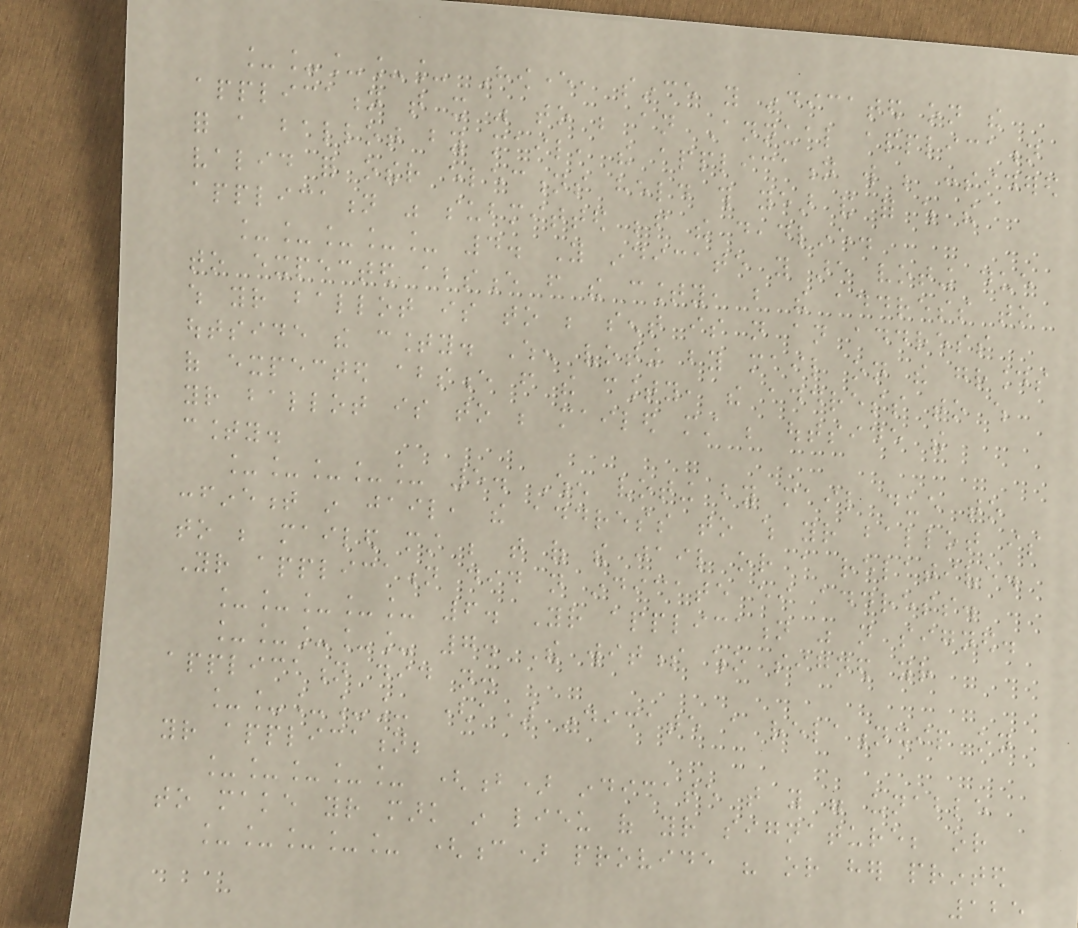_____ However, since you indicated on the
application that it was to be an Annual application
for a ballot by mail, the application will be considered
valid for other elections held this year and for which the
application was submitted before the deadline.
_____ 4. You indicate you are voting due
to expected absence from the county, but the address to
which your ballot is to be sent is not an address
outside the county. When voting by mail on the grounds
of expected absence from the county, the address to which
your ballot is to be mailed must be outside the
county.
_____ 5. When voting by mail due to
confinement in jail, the address to which your ballot is
to be mailed must be that of the jail or a relative.
Your application did not indicate either address.
_____ 6. Your application was not signed.
_____ 7. The witness who signed your
application did not:
_____ (a) indicate a relationship on
your application;
_____ (b) indicate that you were unable
to make your mark in lieu of your signature; or
_____ (c) provide his or her printed
125
